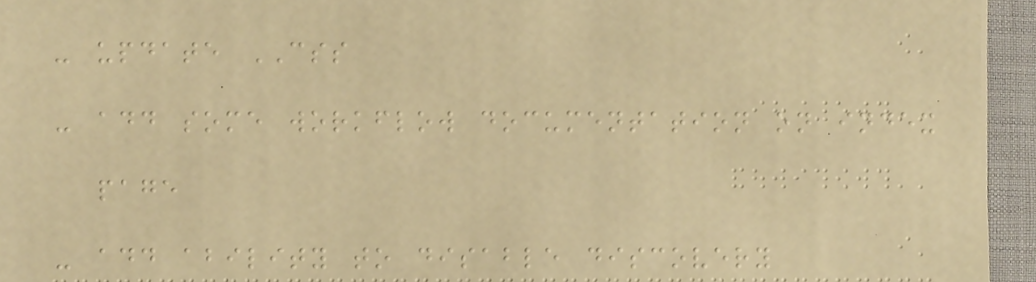- update CSS
- add some workflow documentation on index
page
- add ability to disable discovery
